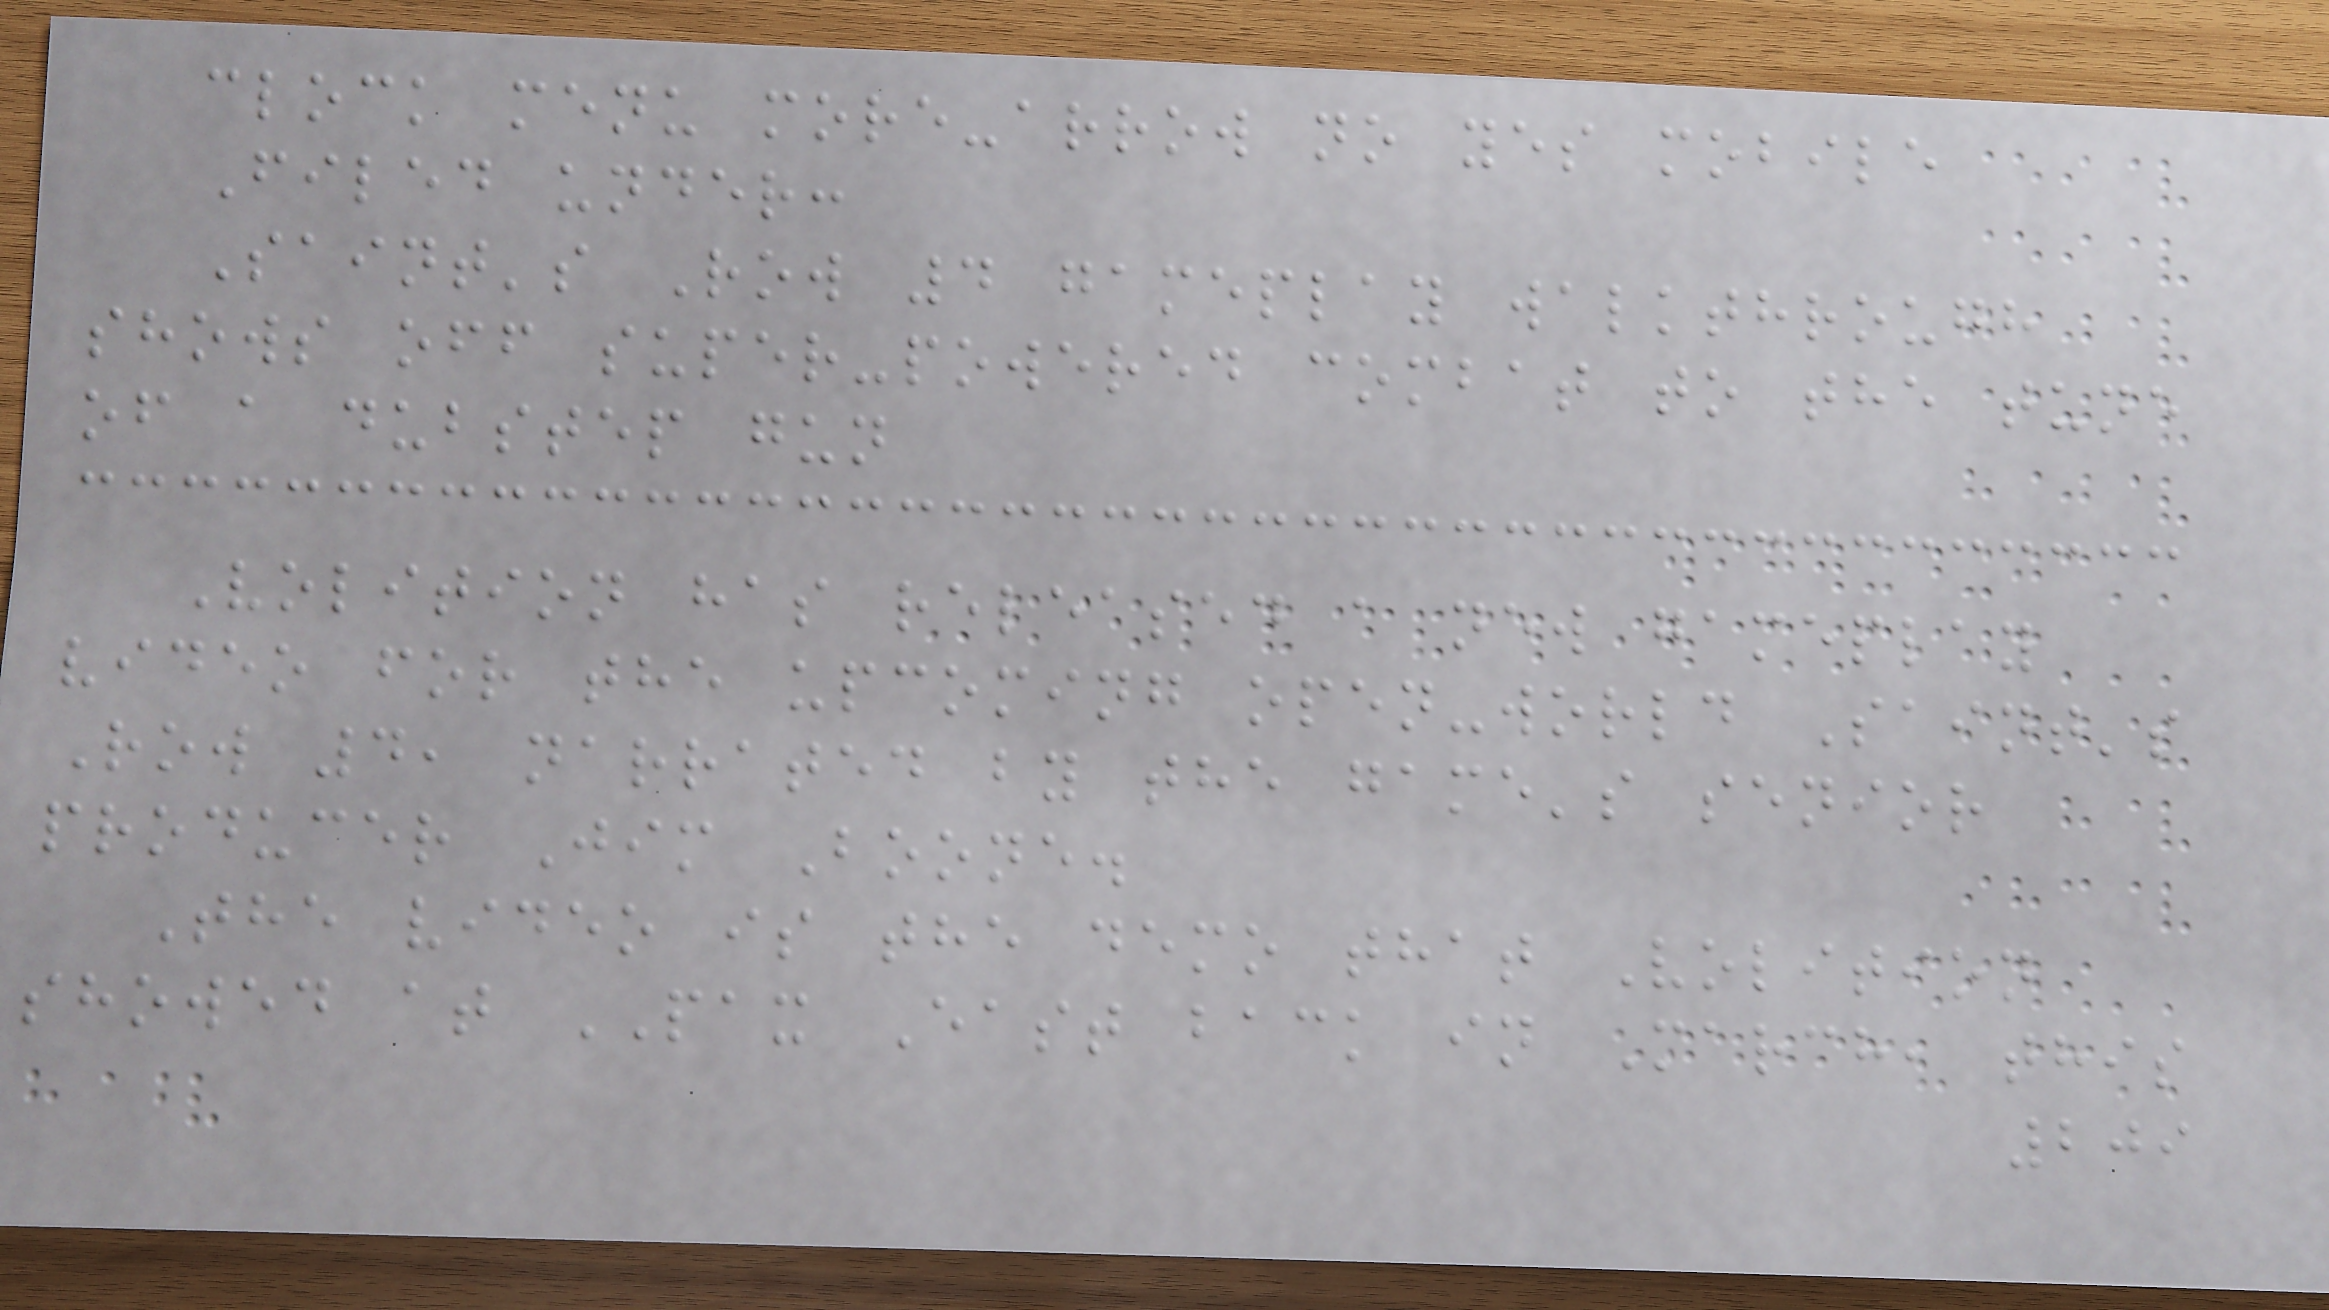clock menu more-arrow no yes mobile
Filed under:
Saint's Row 4 gameplay walkthrough
shows off super-powered combat to the tune
of a dubstep gun
Volition has released a new gameplay
video for the upcoming open-world Saint's
Row 4, narrated by the game's senior
producer Jim Boone.
The video is the demo that Volition
showed at PAX East back in March, this
209
